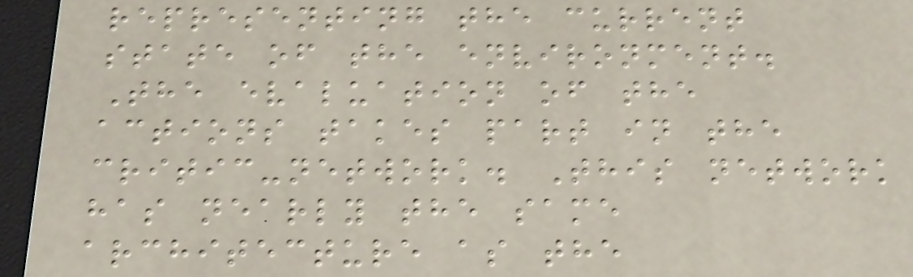representing the current
state of the environment.
The evaluation of the
actions takes part in the
critic-network. This network
has nearly the same
architecture as the
